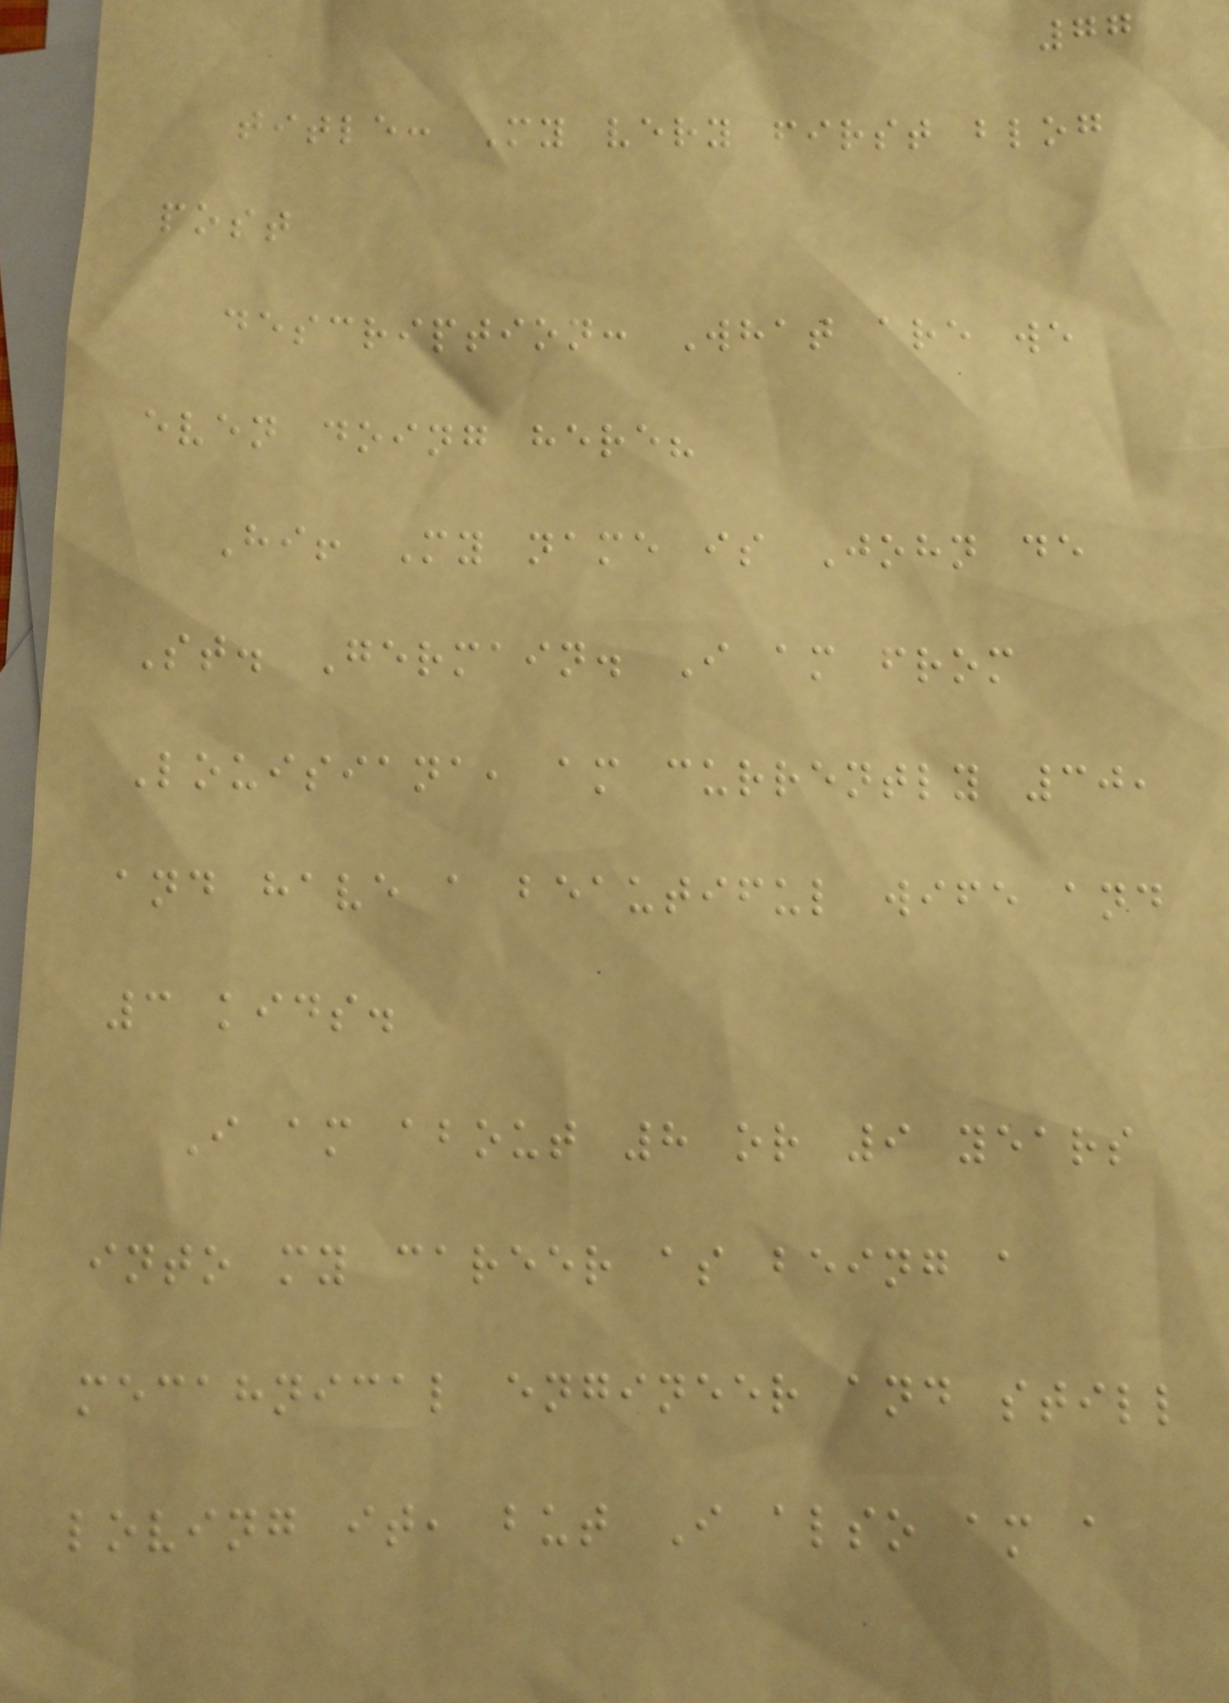77
title: My very first blog
post
description: What are we
even doing here?
Hi! My name is John de
St. Germain. I am from
Louisiana, am currently 30,
and have a beautiful wife and
3 kids.
I am about 8 or 9 years
into my career as being a
mecahnical engineer and still
loving it, but I also am a
